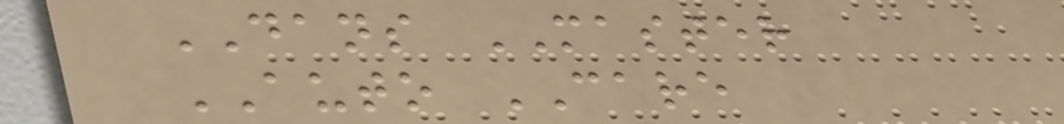DANS MASTER
AUTO CARE
